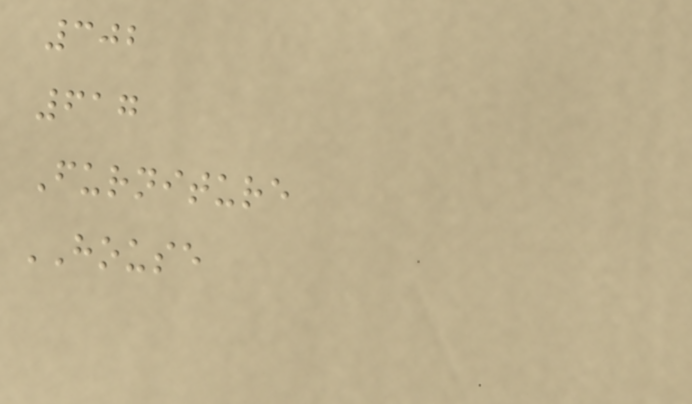302
617
Furniture
HOUSE
